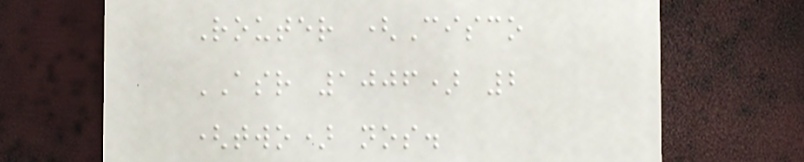Router (Cisco
ASR 1006) 2
(two) nos.
